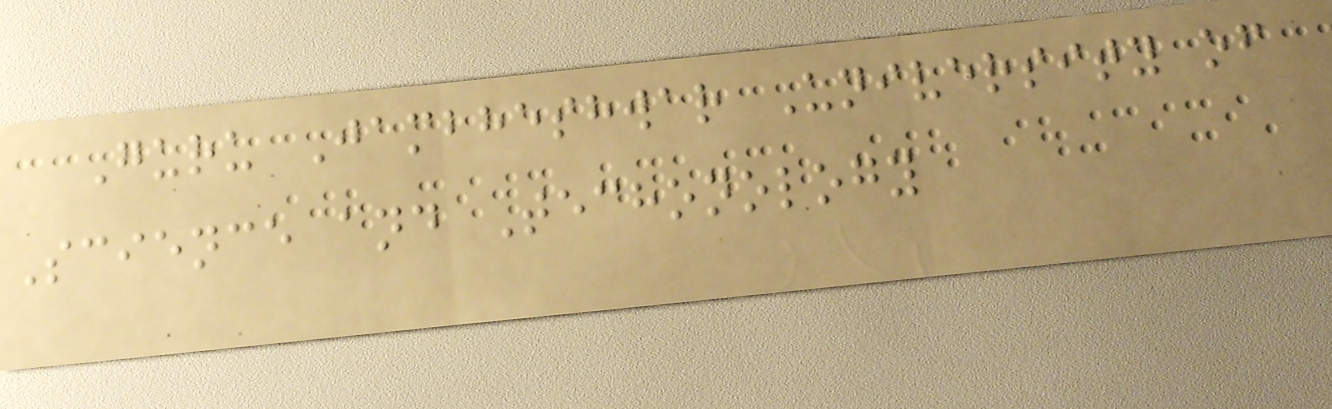Guru Jambheshwar University of
Science and Techonology
